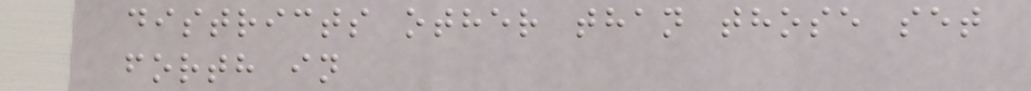districts other than those set
forth in
